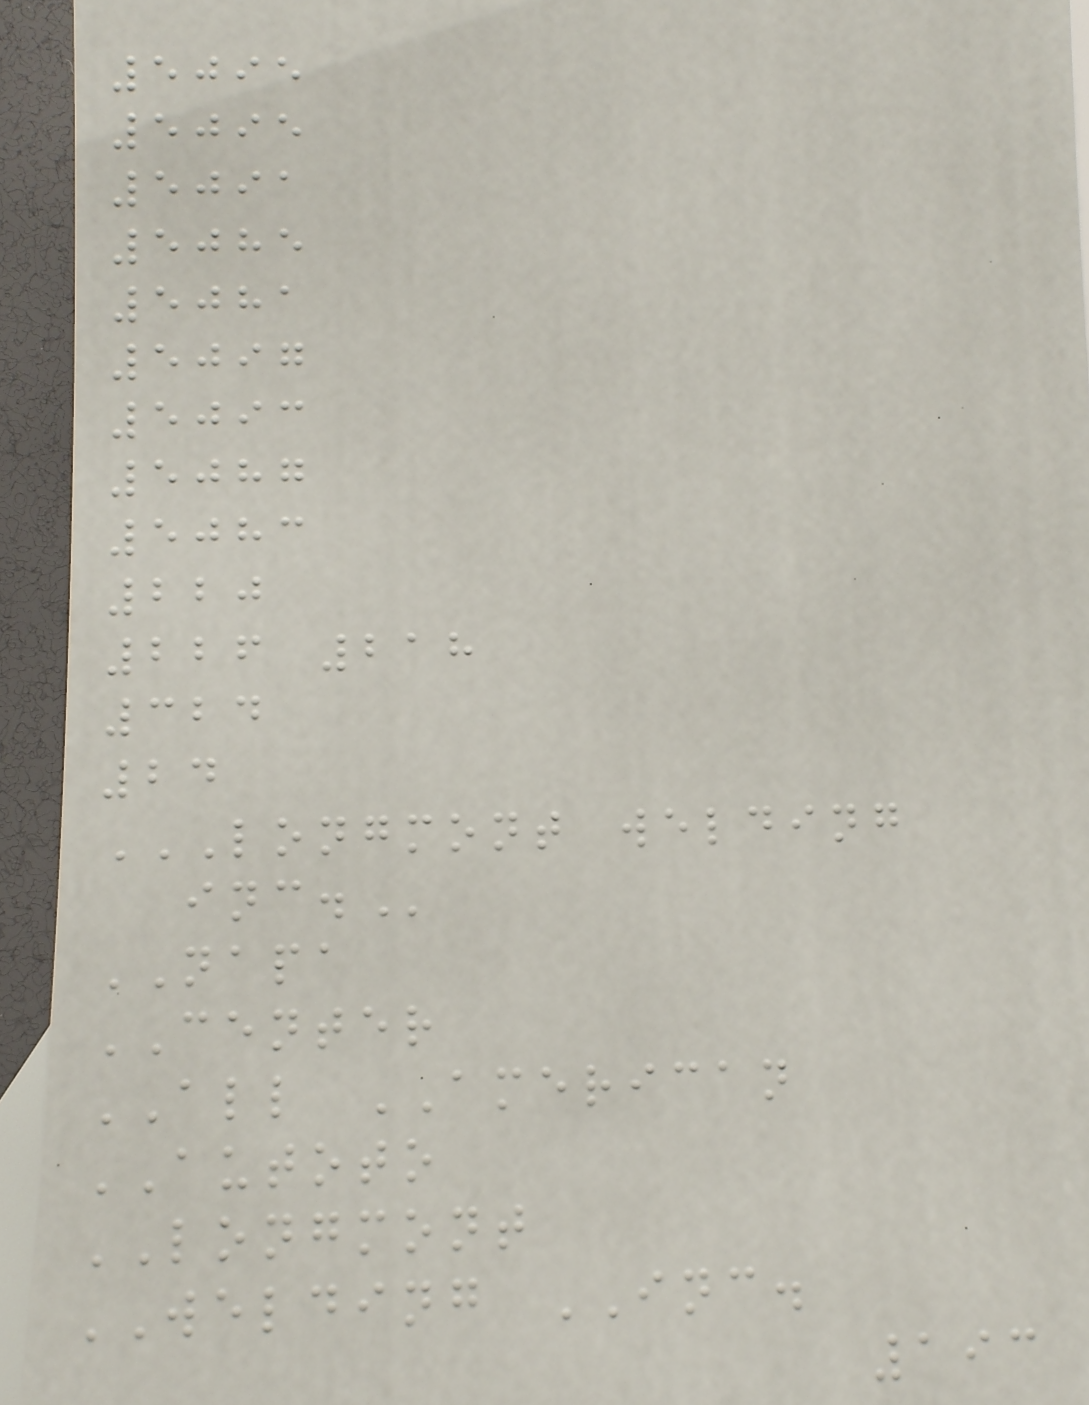5095
5095
5091
5085
5081
5097
5093
5087
5083
220
226 218
324
24
LONGMONT WELDING
INC.
NAPA
CENTER
ALL AMERICAN
AUTOTO
LONGMONT
WELDING INC.
193
